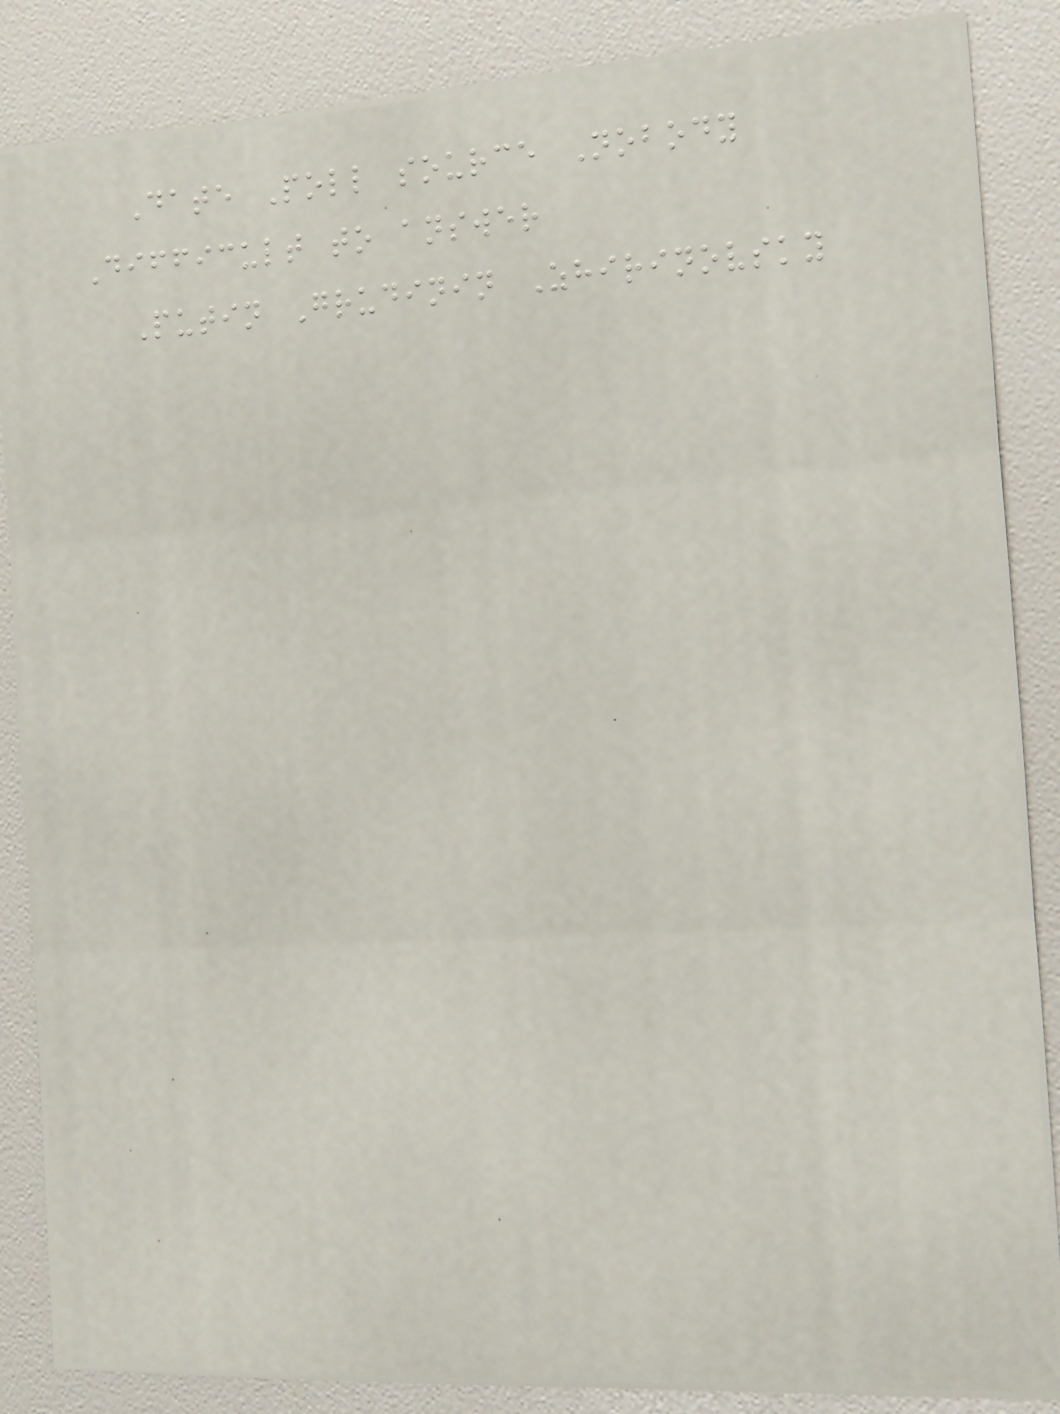Date Poll source Nobody
Difficult to answer
Putin Grudinin Zhirinovsky
